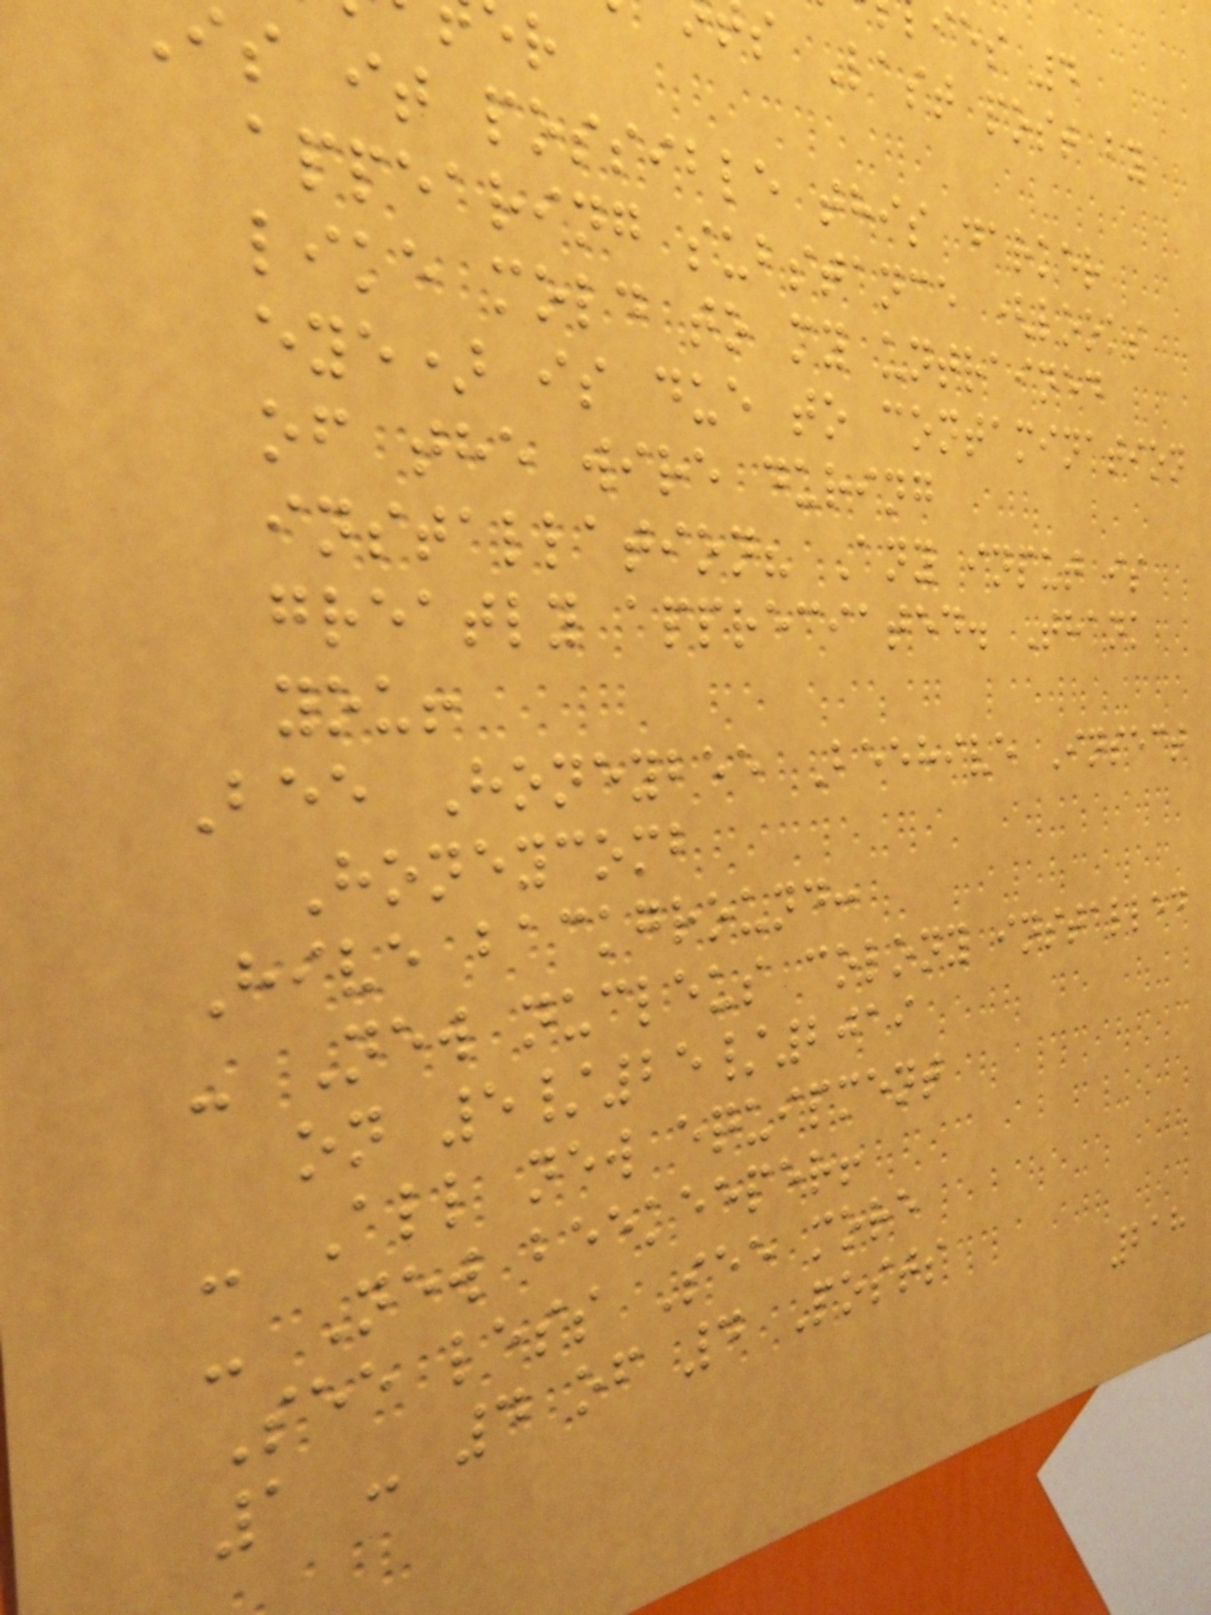s Last post by
is it possible this darker
appearing substance (looks
like mold to my untrained
eye) is due to contamination
of the wire during
installation? Any input is
greatly appreciated. Thank
you!
Bee Honeybee Beehive Insect
Honeycomb
Hive background:
- New nucleus colony installed
on 5/25/2019
- All new equipment
- New beekeeper!
See less See more
1 - 4 of 4 Posts
218
